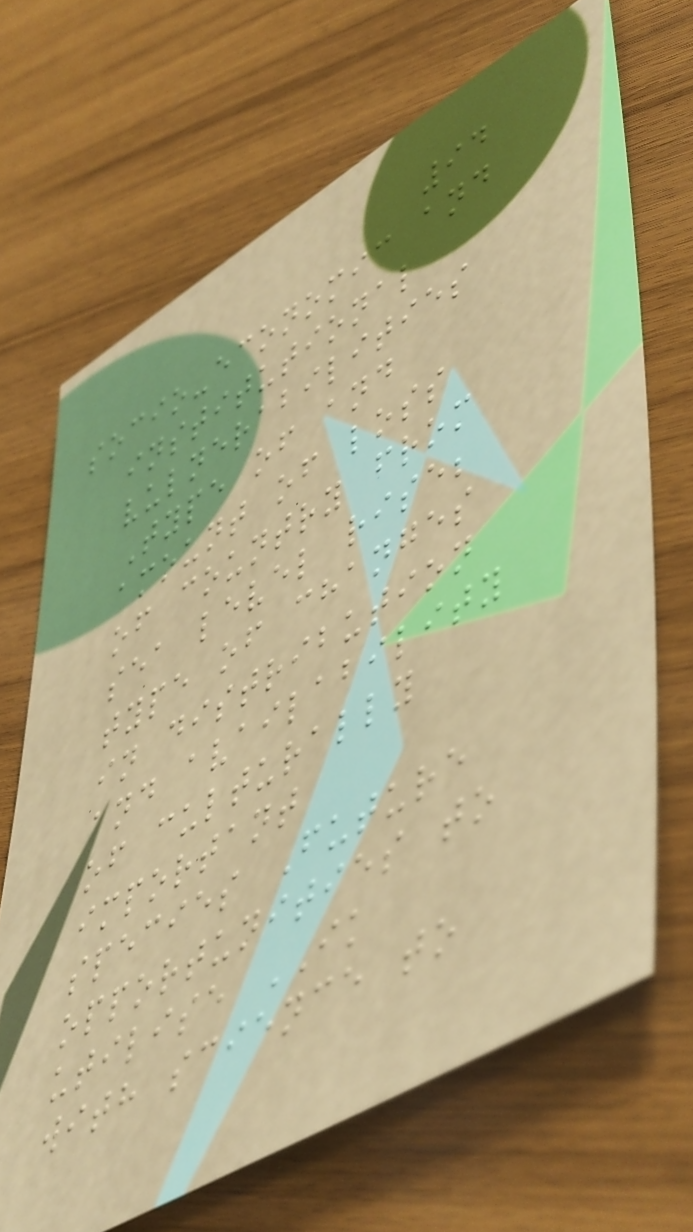94
socio-economic and
institutional
vulnerabilities
Type of and
amount of loss
of country from
sea level rise;
type of changes
in distribution
and availability
of culturally
important
species Future
opportunities to
utilise IK
with science to
